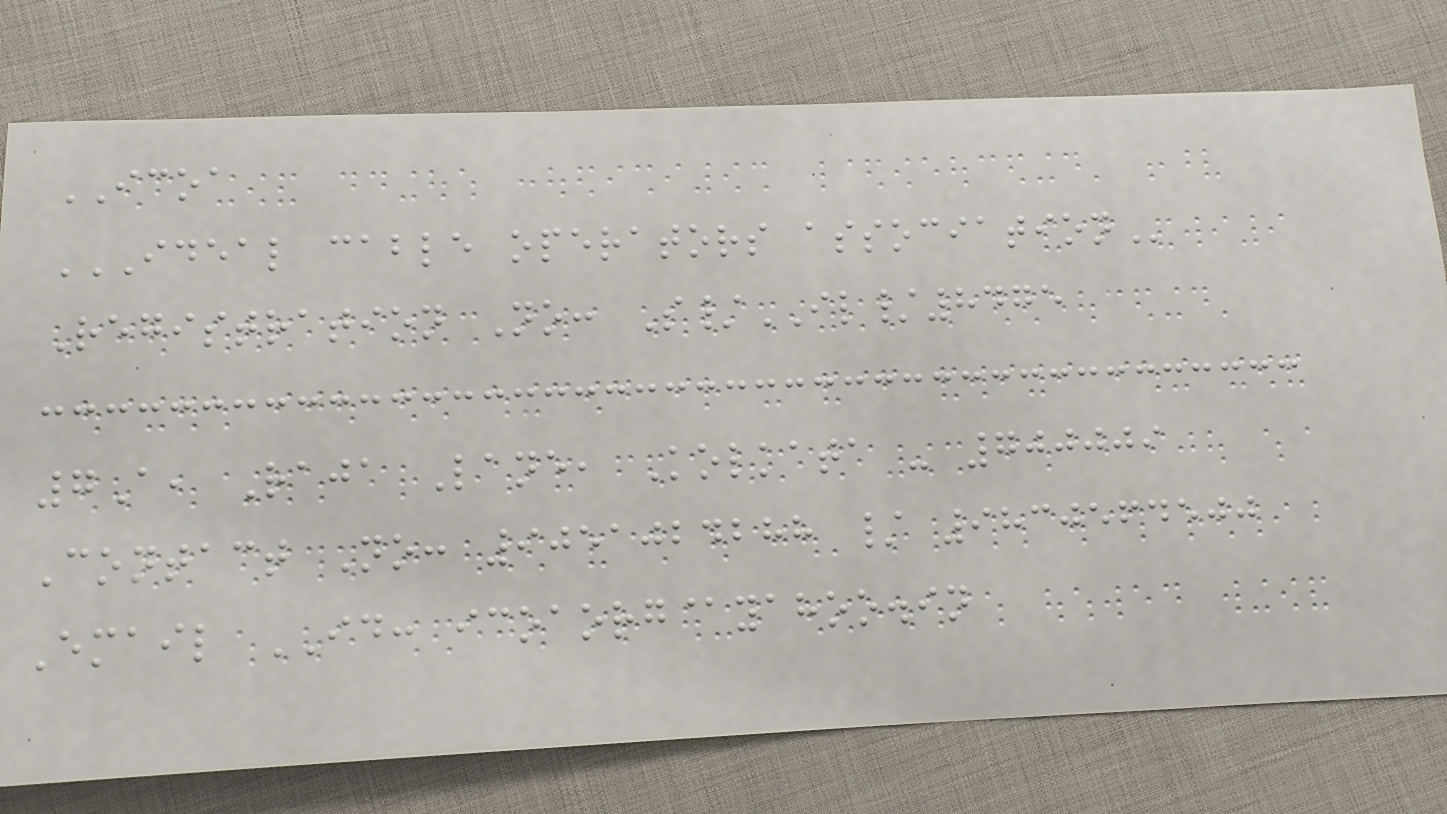ICOA
IDEAL CABLE OPERATORS ASSOCIATION
Registration No: S/IL/8475
7A, Raja Lane, Kolkata - 700009
Contact No: 9051024288 / 9830564500
Email ID: icoaorg@yahoo.in
